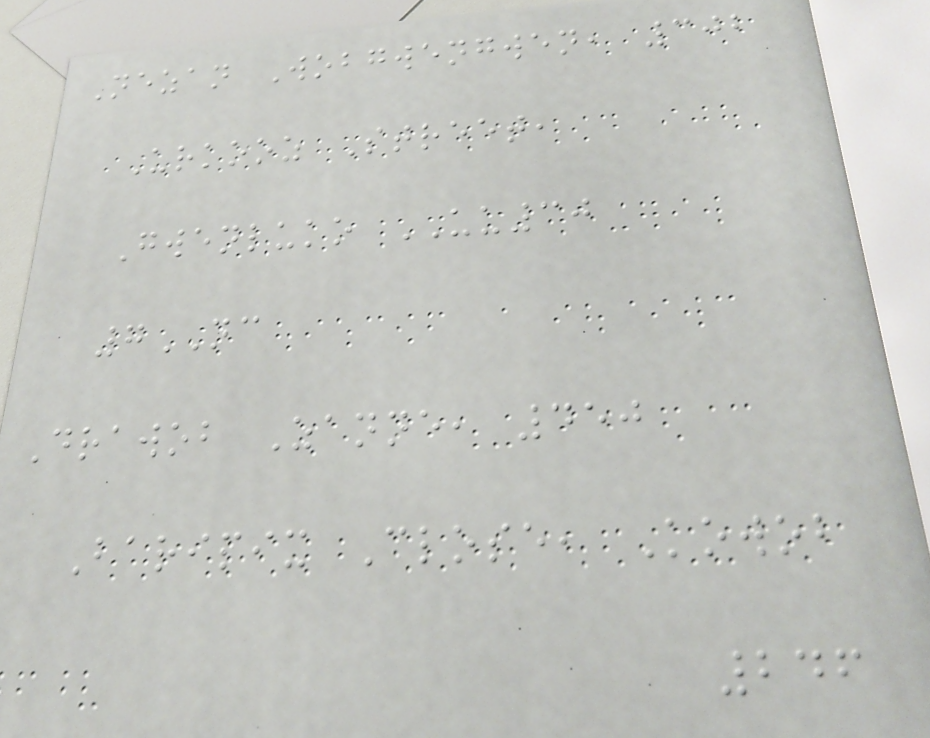Nezan Wobgwengwen, 302
Urkooz Street,
Gwenluko UU30
7NC
Drawob Zanne, 450
Baripix Close, Kowob
246
